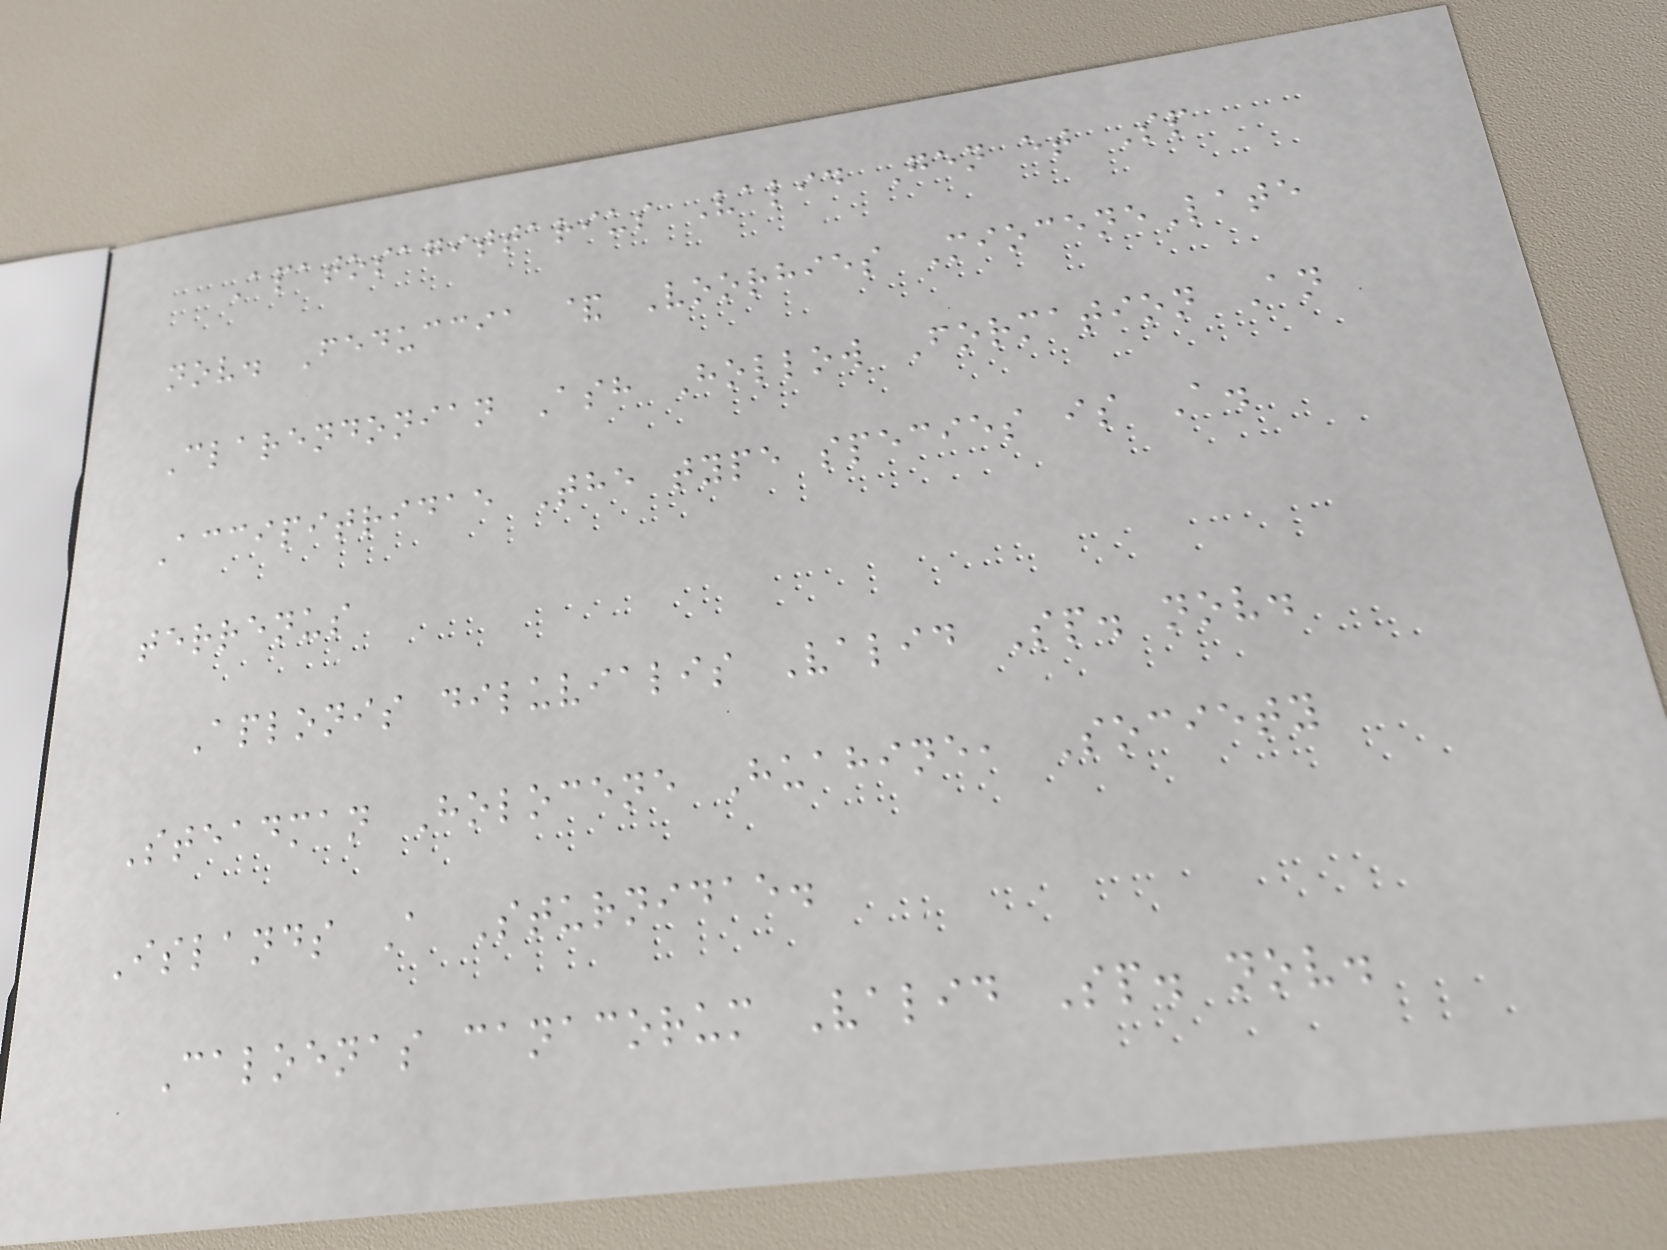Apatosagittarius Valid Gen et Sp
nov. Feduccia & Voorhies MioceneLate
Clarendonian Ash Hollow Formation An
Accipitridae The type species is A.
terrenus
Aplonis diluvialis Valid Sp. nov.
Steadman Holocene Huahine, Society
Islands A Sturnidae.
Caloenas canacorum Valid Sp. nov.
